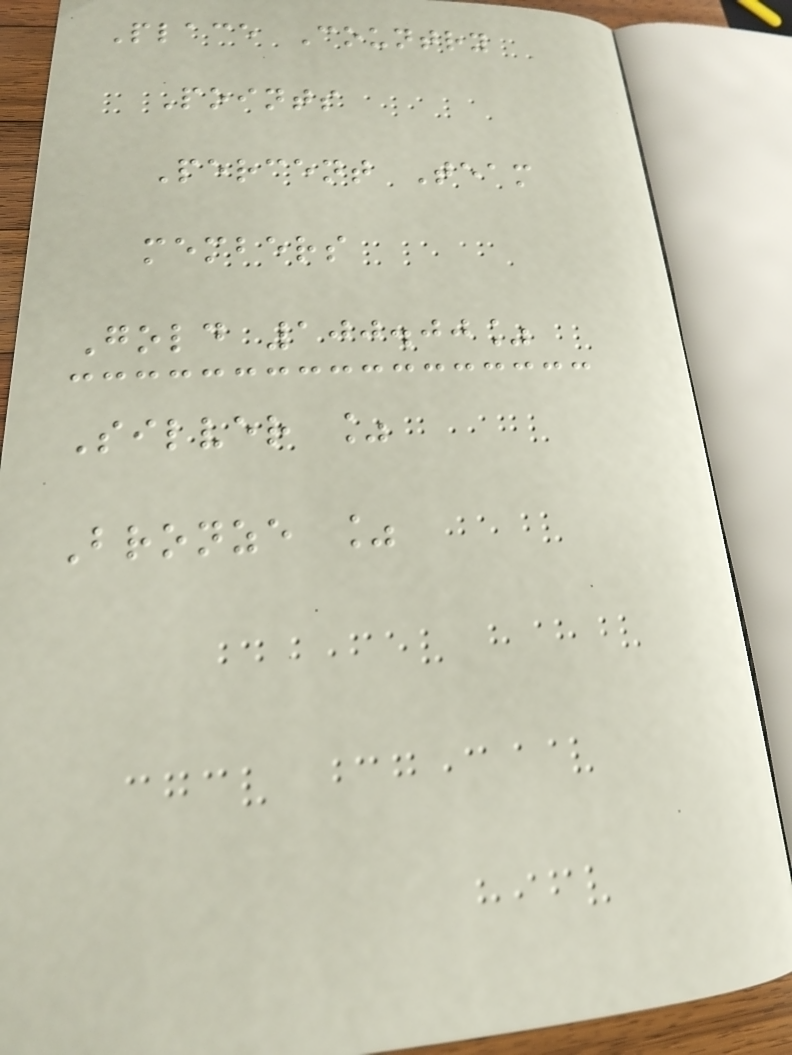Place Country
Points
Percent Team
members
Gold 100.00%
Silver %
Bronze %
